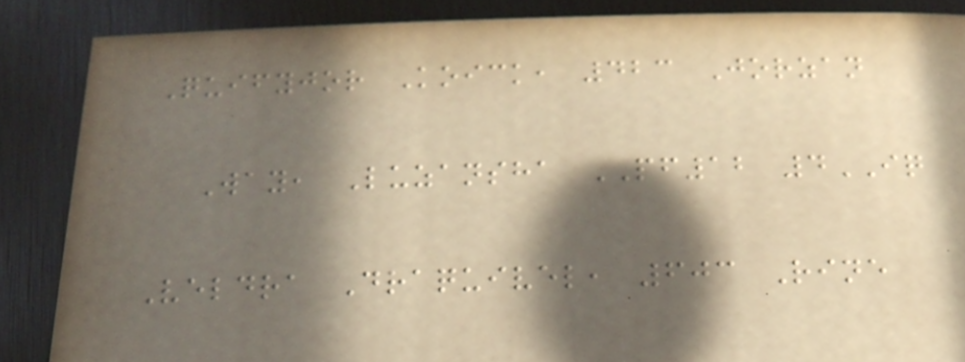Quifyjor Koick, 423 Jorzan
Way, Luzansha PF12 4IQ
Veldra Draquivel, 603 Rine
